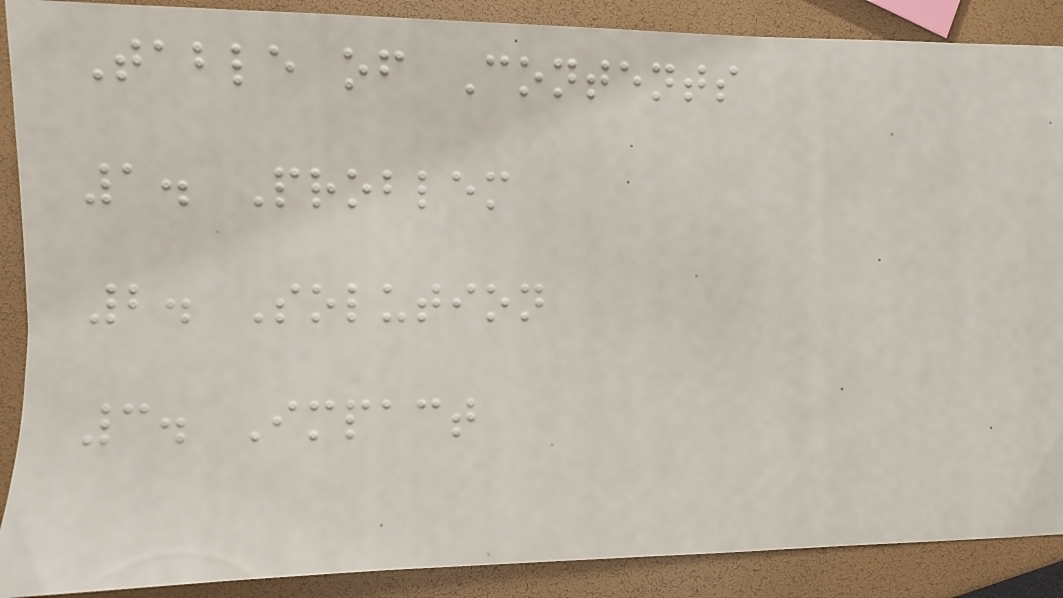Table of Contents
1. Problem
2. Solution
3. Impact
